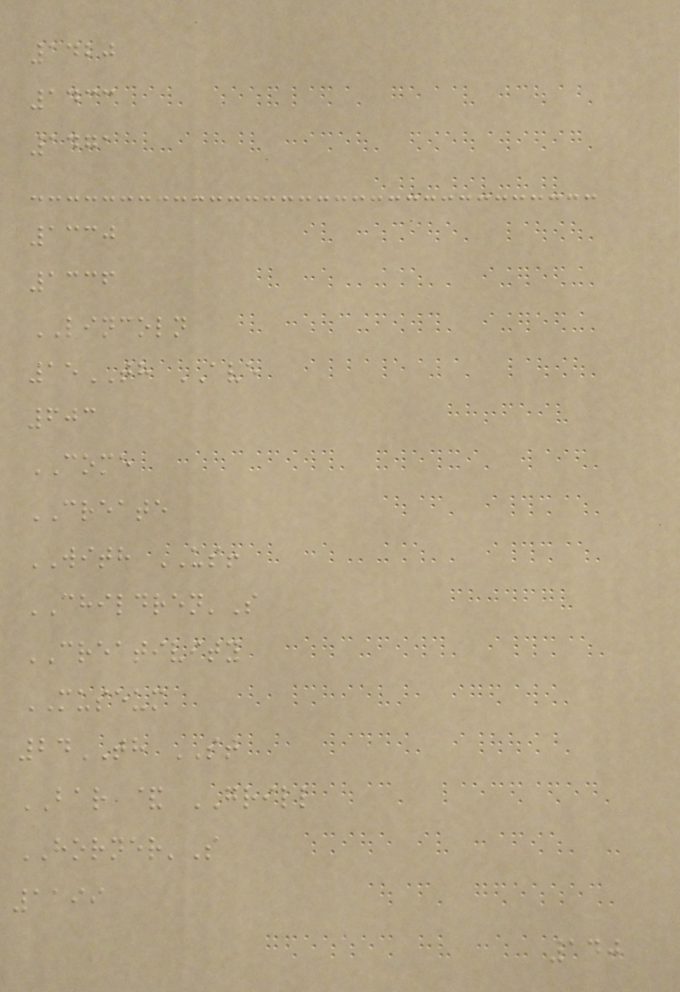1420
1433
1471
1330
1336
LINCOLN
15TH AVE
603
COME
CREATE
WITH US!
CHILDREN'S
CREATIVITY
MUSEUM
24TH ST
BAR & GRILL
HORNER'S
1199
140
